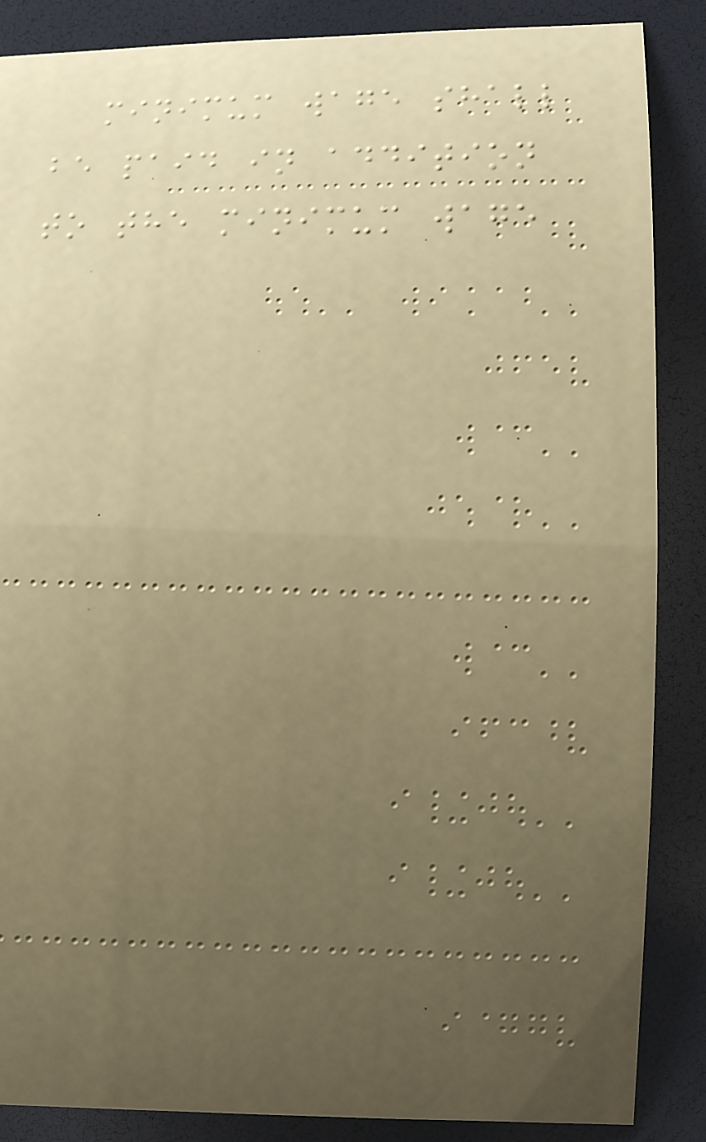minimum wage shall
be paid in addition
to the minimum wage
